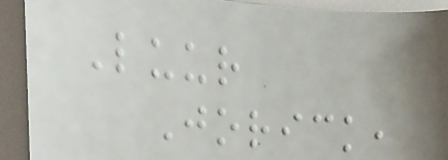Luur
Jorick,
